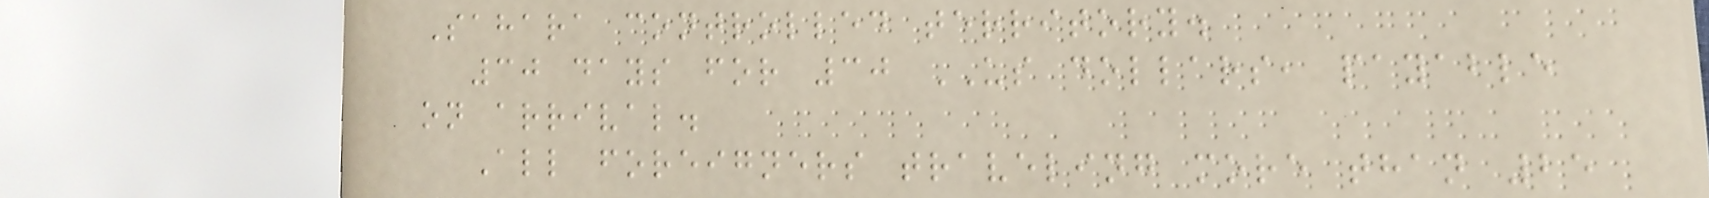Sahara controlled territory.
30 days for 30 US dollars, payable
on arrival.
All foreigners traveling more than 25
